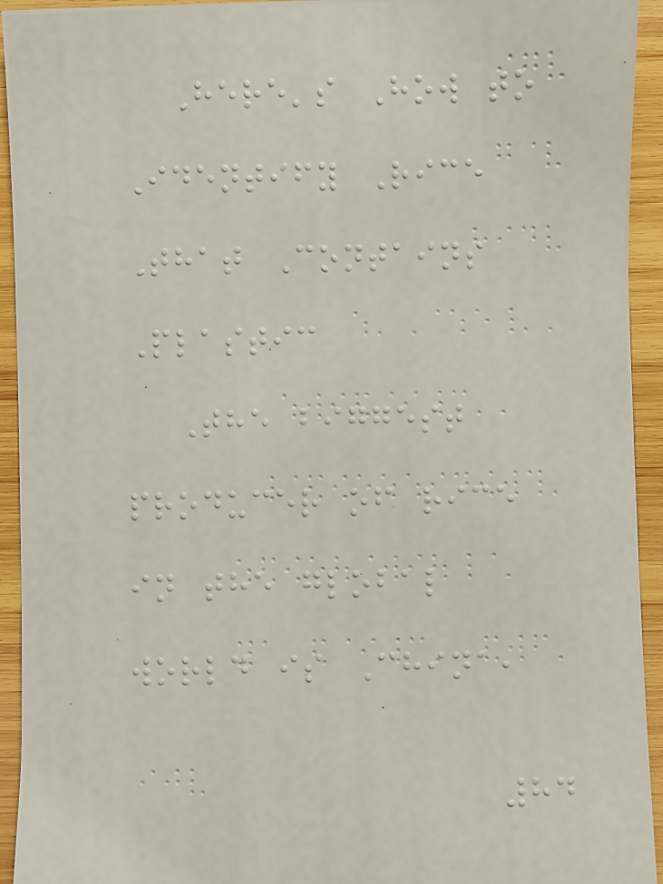Here's How to
Identify Rice
That Contains
Plastic
The biggest
producer of rice
in the global
world is China,
84
